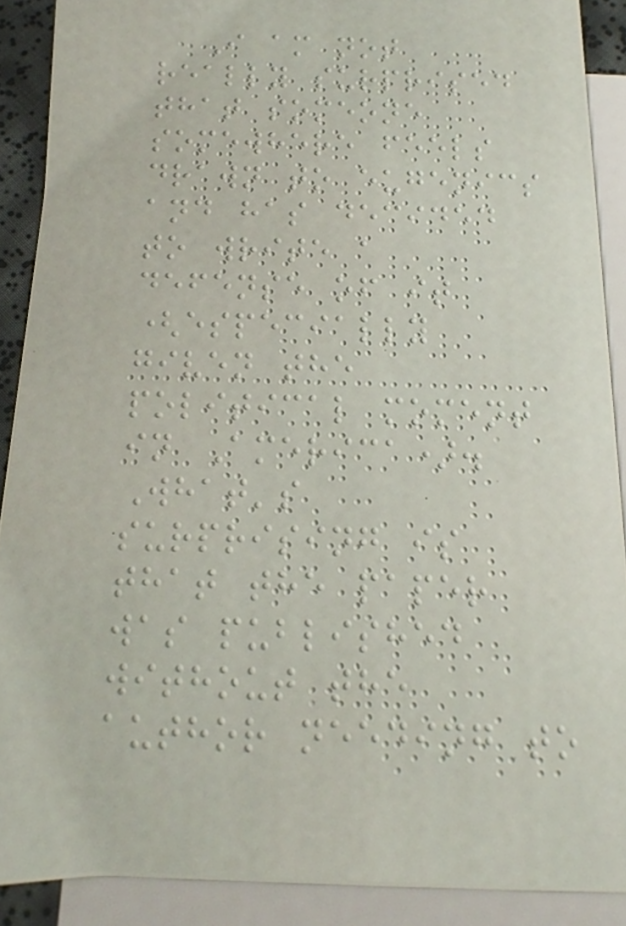I am not
really surprised
that someone
somewhere feels
drawn to eugenics
and has decided
to write a
defense of it
(especially
given the
political moment
in America).
What's
surprising is
that the paper
was published
without the
author needing to
